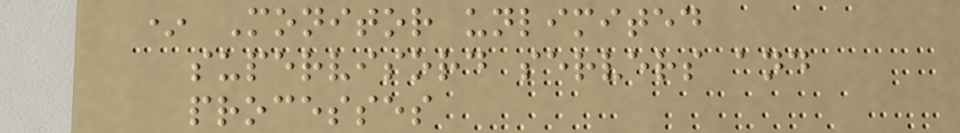* Monitor unlimited
supervisord servers and
processes
